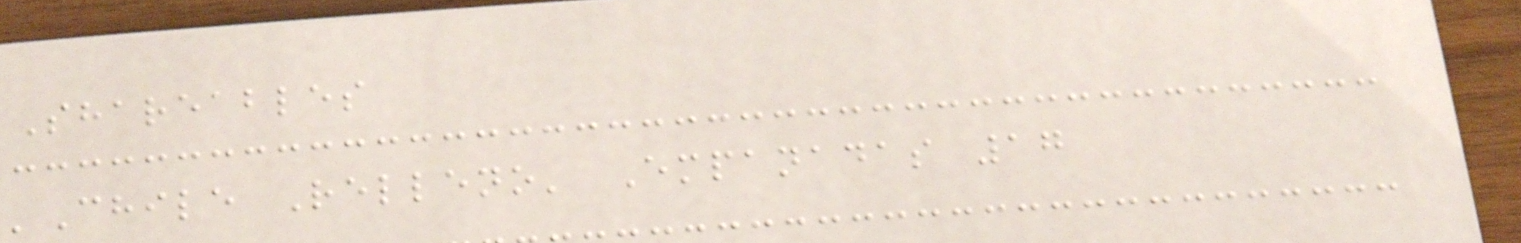Shareables
'Chile Relleno' Empanadas 17
